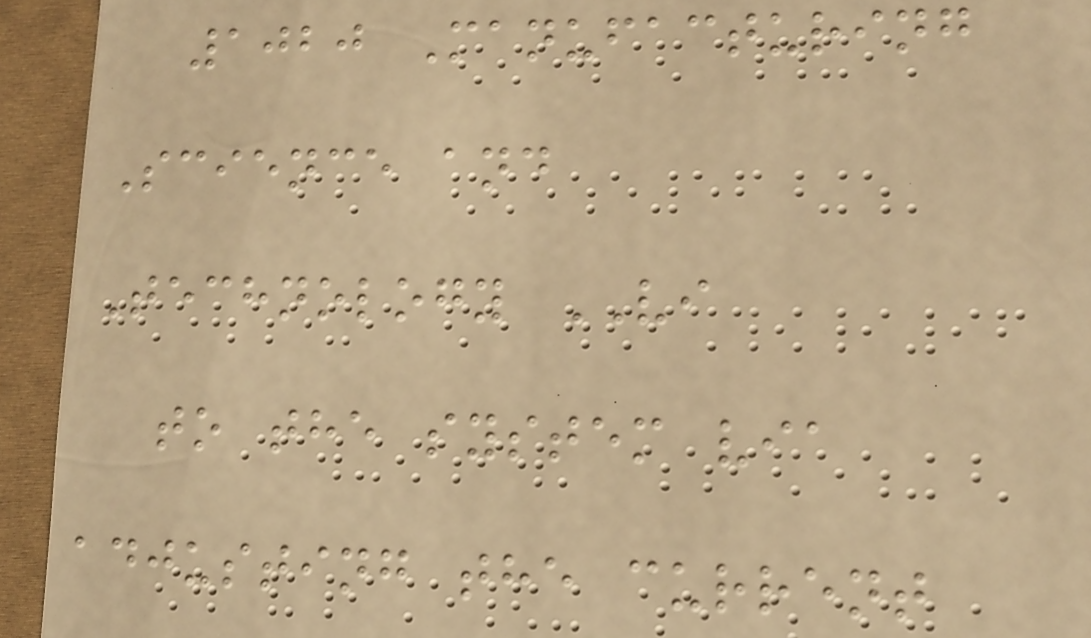1020 Manufacturing
Science and
Technology VI
to the system via
adjusting the current
